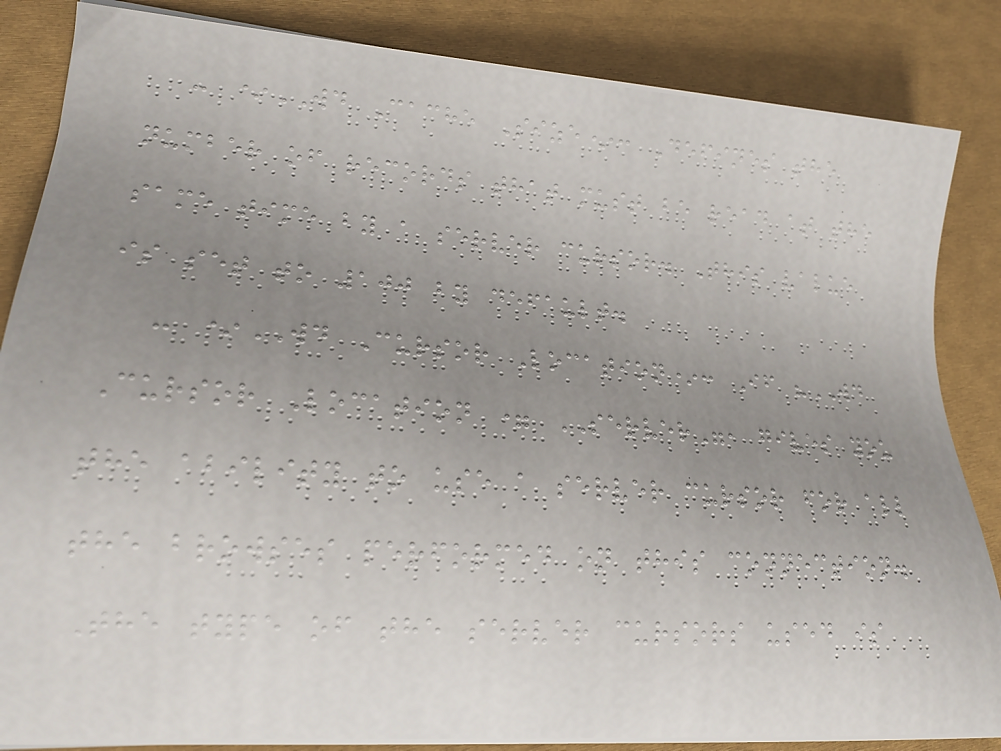- *WD Cache Size*: Defines the
number of records that must be read at the
same time by a server cursor. This value
is set to 100 by default.
- *WD Cursor Location*: If "WD
Cursor Location = SERVER", gives you
the ability to use a server cursor for all
the browses performed on this connection.
The type of the server cursors used is
